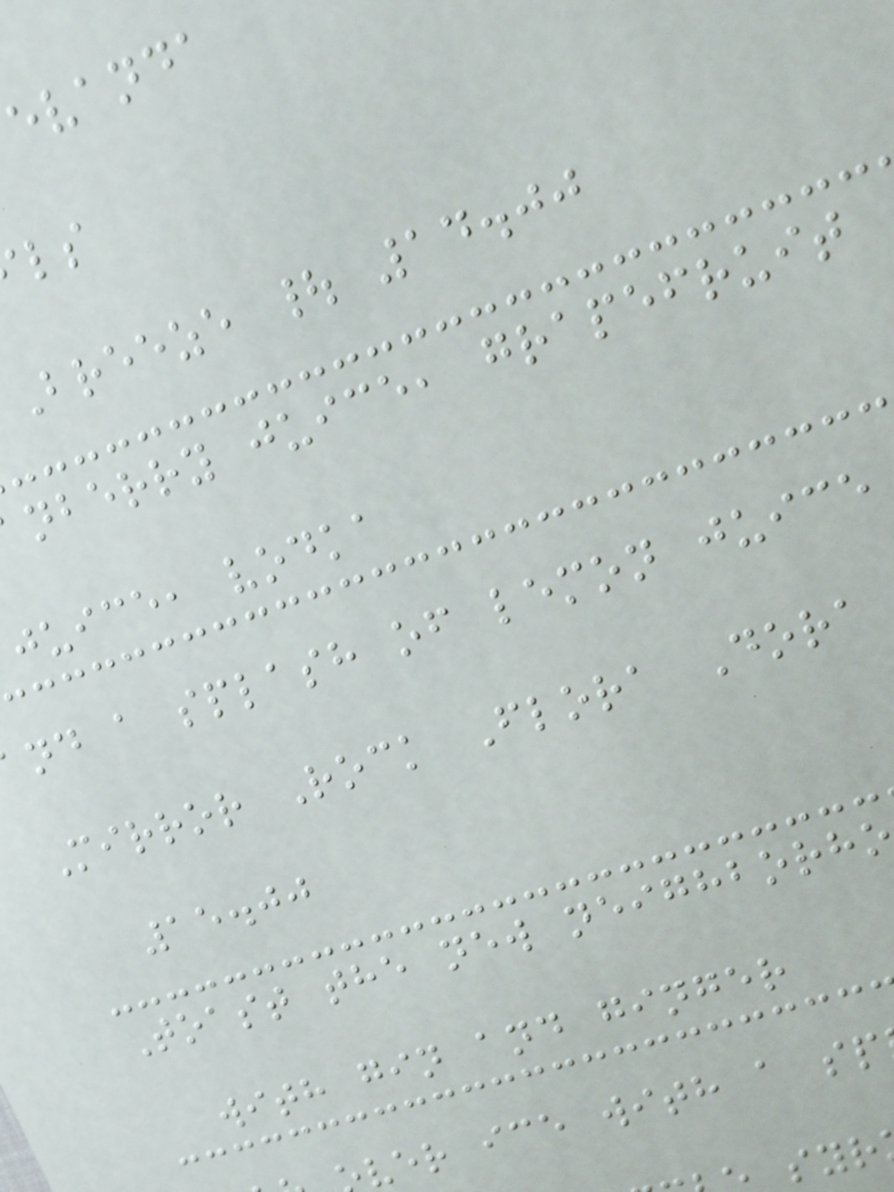evanda
Breeze | 14.00
nberry juice, grapefruit
juice, vodka
nd a splash of lemon juice
Mirror Rock Flora Dora
15.00
Toast the new neighborho
with gin and ginger
ver ice with a sp
